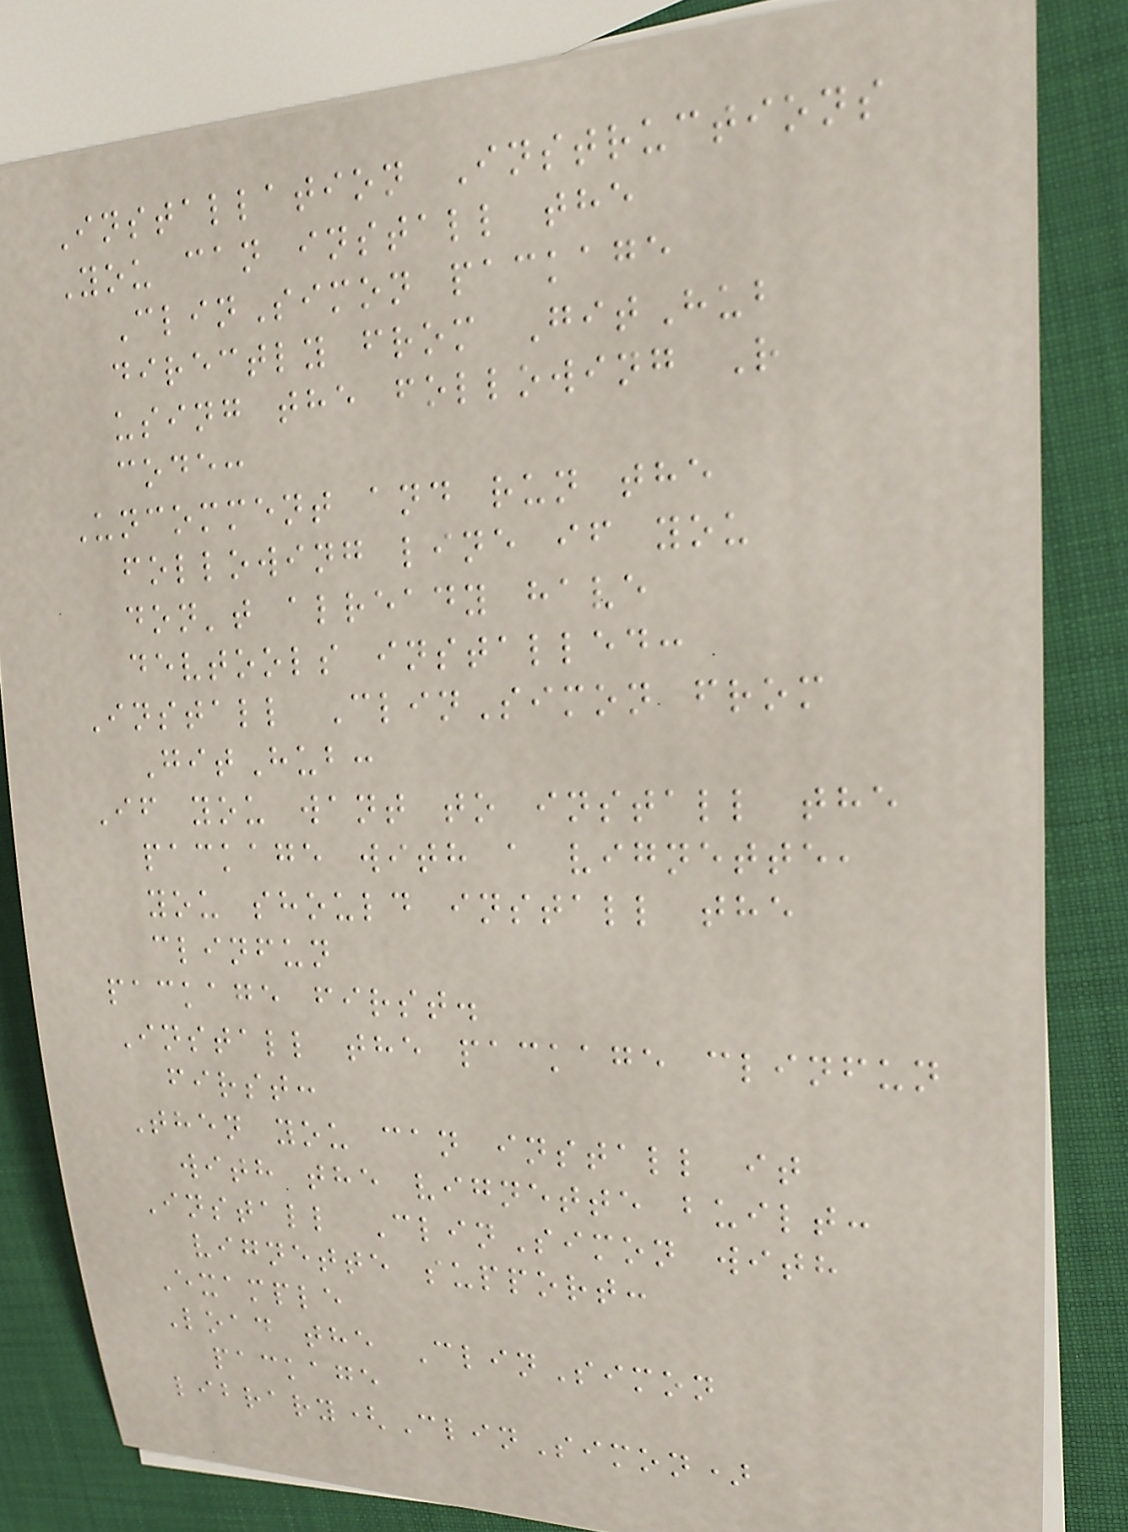Installation Instructions
You can install the
ClinSimon package
directly from GitHub
using the following R
code:
Uncomment and run the
following line if you
don't already have
devtools installed:
Install ClinSimon from
GitHub:
If you want to install the
package with a vignette,
you should install the
clinfun
package first.
Install the package clinfun
first:
Then you can install it
with the vignette built:
Install ClinSimon with
vignette support:
Example
Load the ClinSimon
package
library(ClinSimon)
